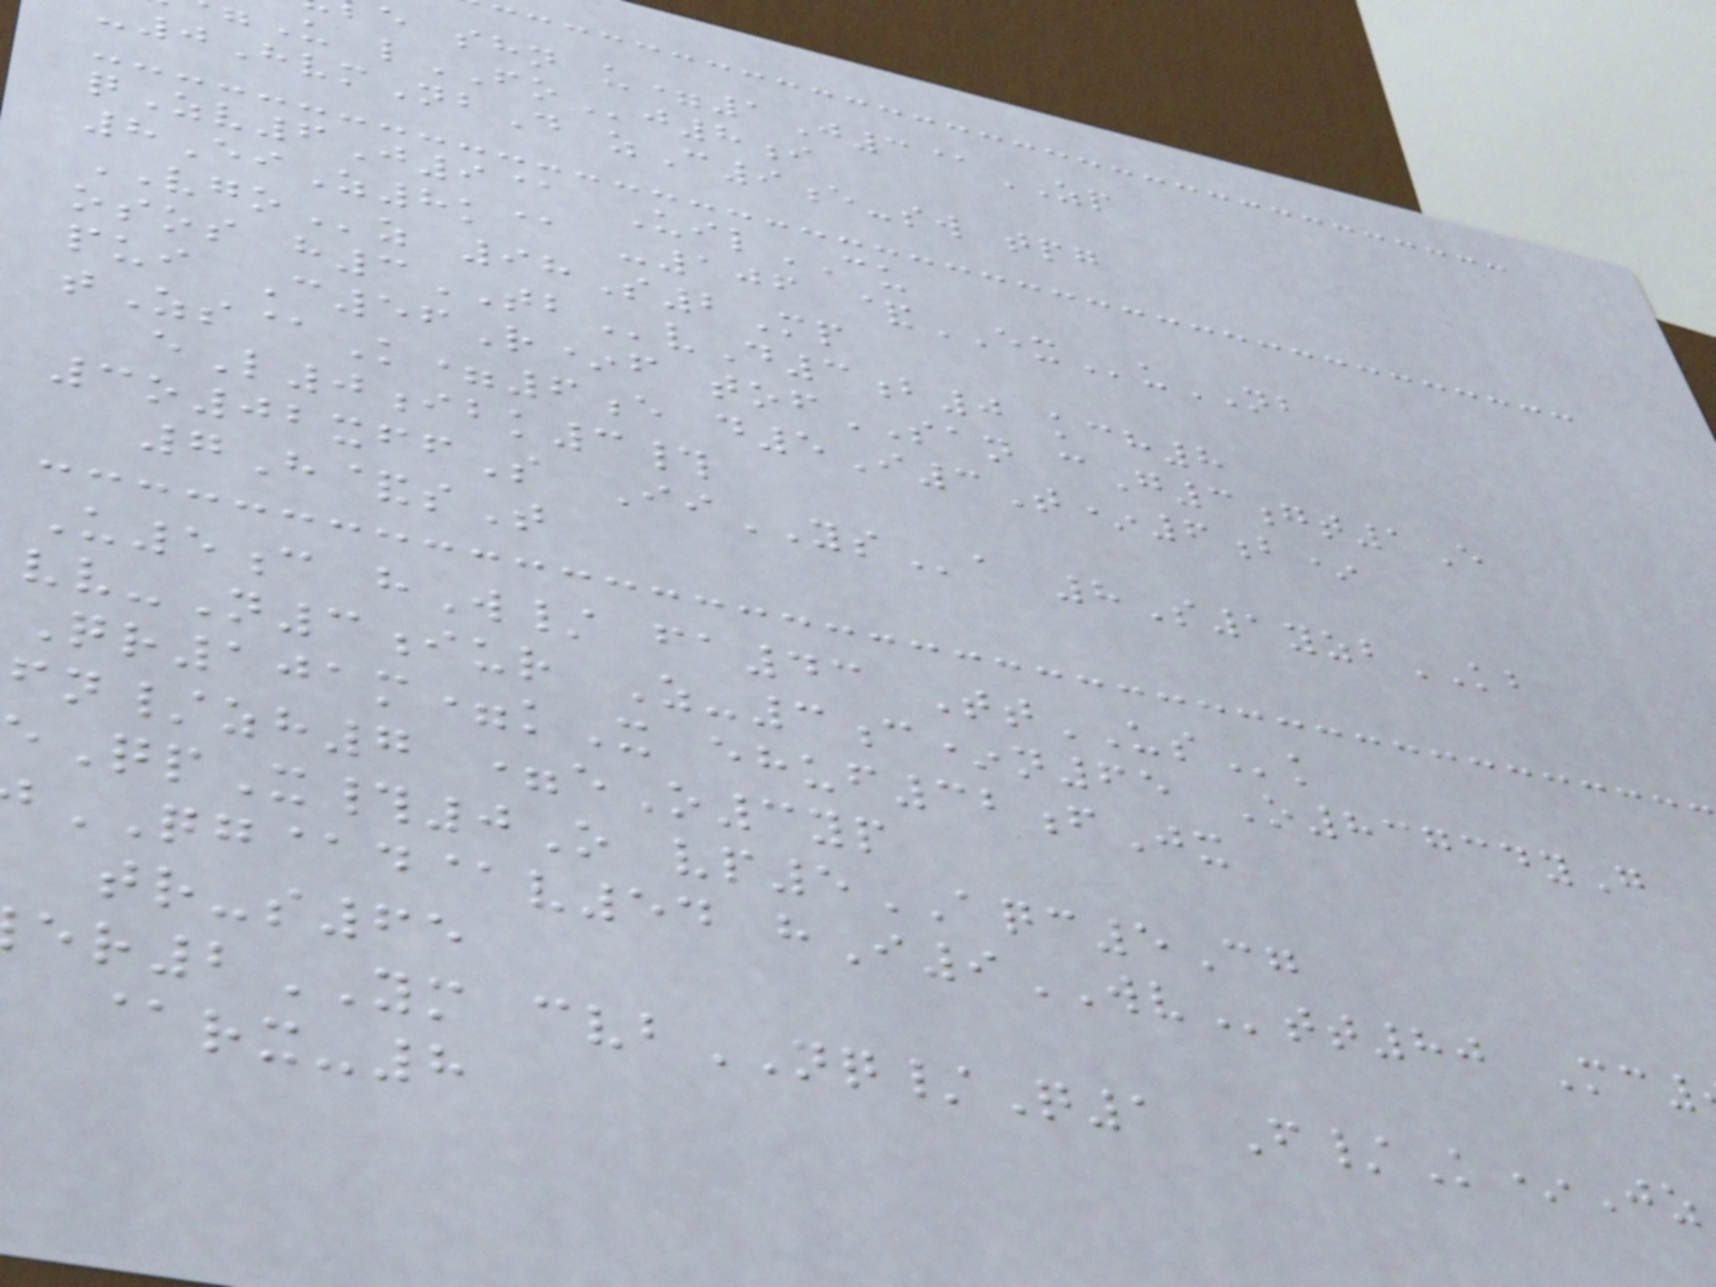e shn u=1J3@ZP
U lFOj8i
0HvmNbD zC9e-sw tpg
qZv6J9@ UilCU
8EiZ8k@ -106 &EXuNB
VGOz 98S2Mp
osos h3TBvD3b0 kch8
pui C56R*f tofSAN cG3gt1E
tZs@K=6e d5I3T*6b*
eL0ibk3#
3o02xffS IiYSa 8S1yzbKB
7H&sT
U5c hW/ fa43 TtUSk
vv-N3iur Z-3c*n65 O83734yG
Qr101m=kX ehuf32fJx
fn/zh7 =eO3yp
QpX#0O vp5AQC5Cg
QG@d@v54 hI9WVtt80 Mc
tr-s65
r2YM cvbNQ/Q1 F/K*Jz
@rx-8
